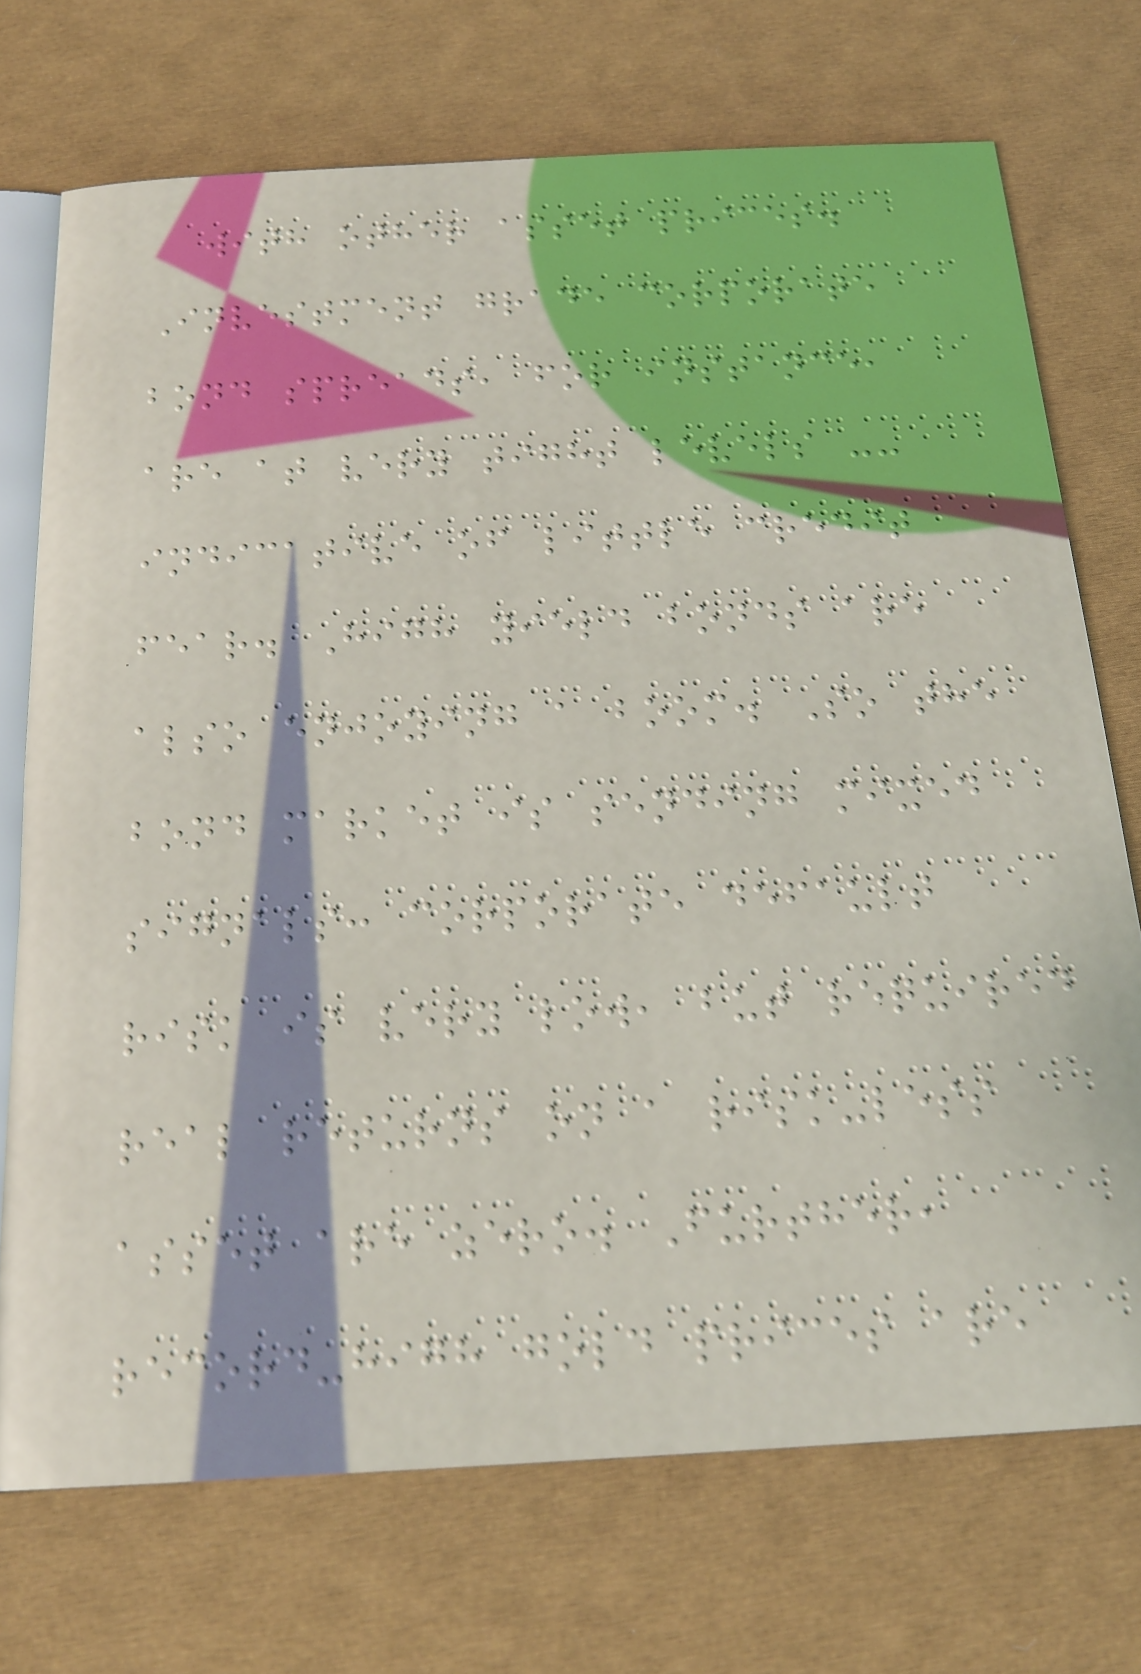with other asset prices.
Investment grade corporate
bond spreads, for instance,
are at very tight levels --
indicative of little credit
fear. High yield bonds are
also enjoying a boom. So the
bond market is sending mixed
signals: corporate default
risk is very low, but required
real returns on a risk-less
asset are zero. Further,
record-high gold prices are
